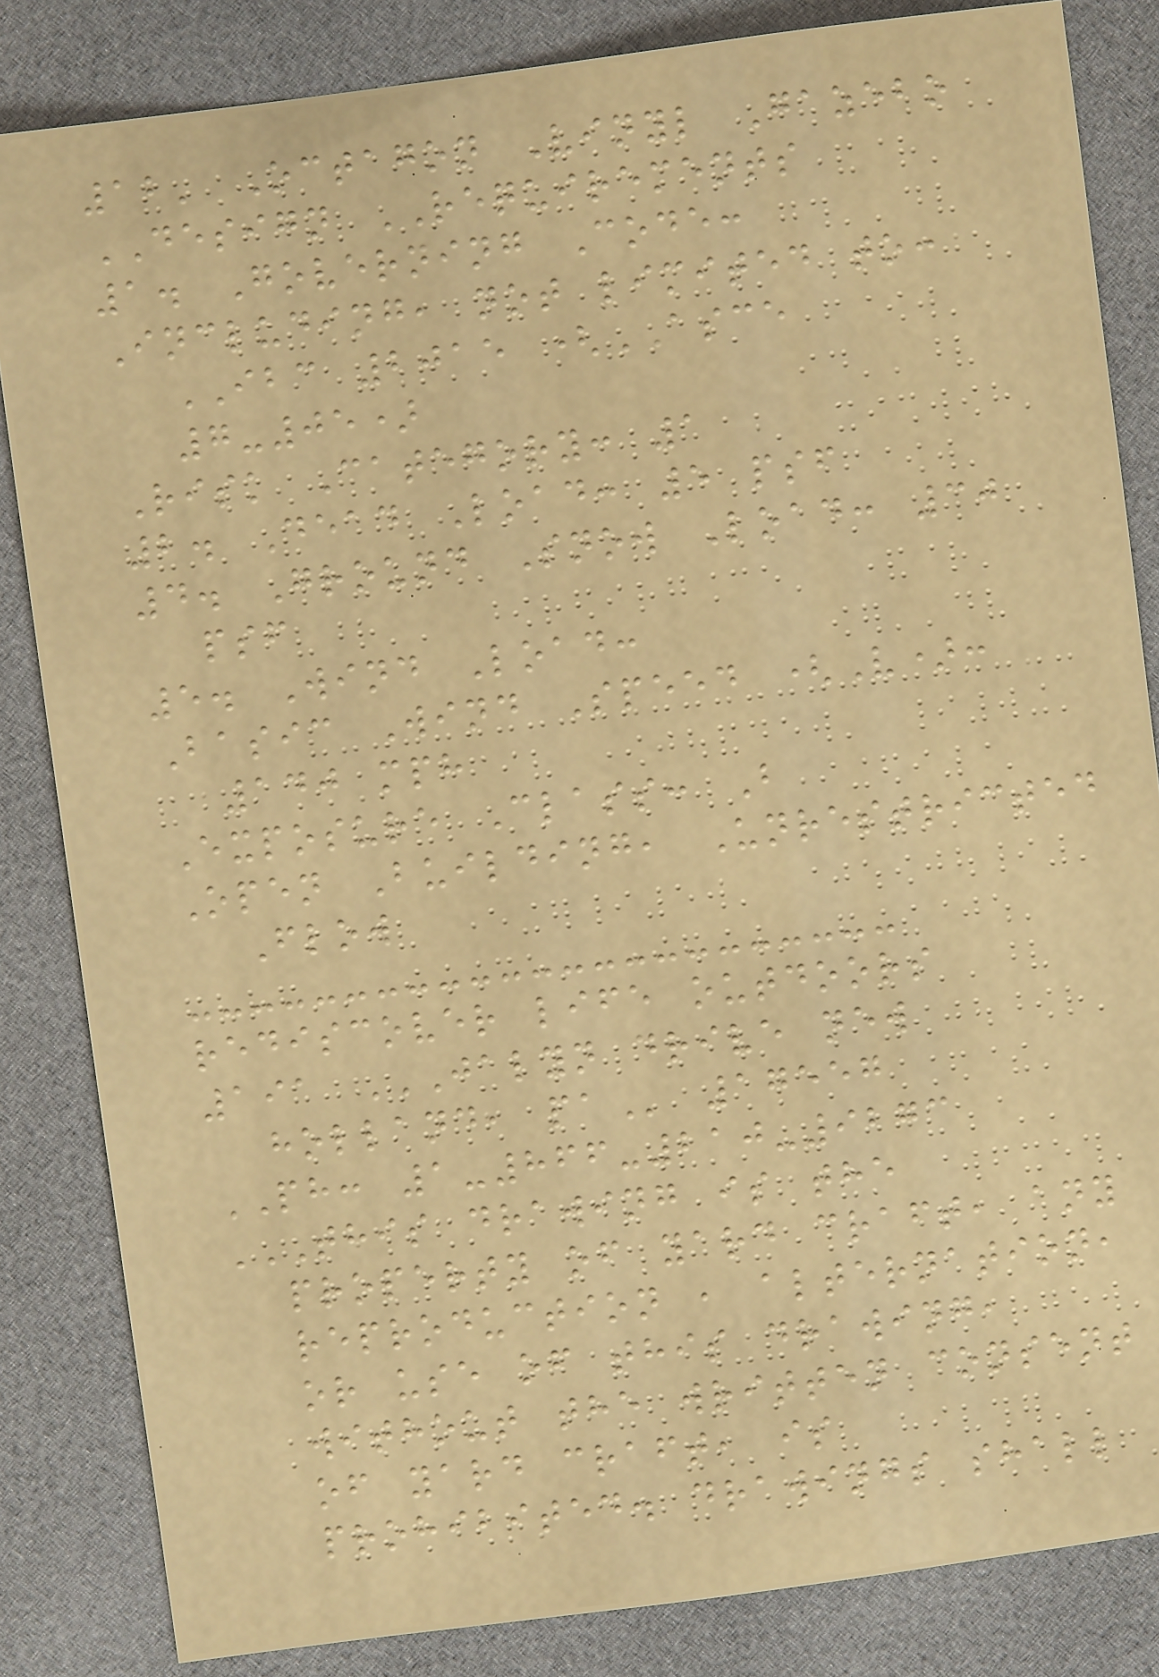12' Octagon Vinyl Gazebo
DESIGN REQUIREMENTS
1. Governing Code:
Including, not limited to:
IBC 2015 (ASCE
7-05)
Risk Category: 1
2. Dead Load: 5 psf
4. Ground Snow Load: 30
psf
5. Wind Load:
Basic Wind Speed (V):
140 mph
Exposure Class: B
Open Building, Unrestricted
Flow
rediscover life outdoors
191 JALYN DRIVE NEW
HOLLAND, PA 17557
PH: 1-866-210-9273
THIS DRAWING IS THE
PROPERTY OF YARD CRAFT, ANY
REPRODUCTION , ALTERNATION,
OR USE OF THIS DRAWING,
WITHOUT THE WRITTEN CONSENT
OF YARD CRAFT, IS
PROHIBITED. DRAWINGS SHALL
